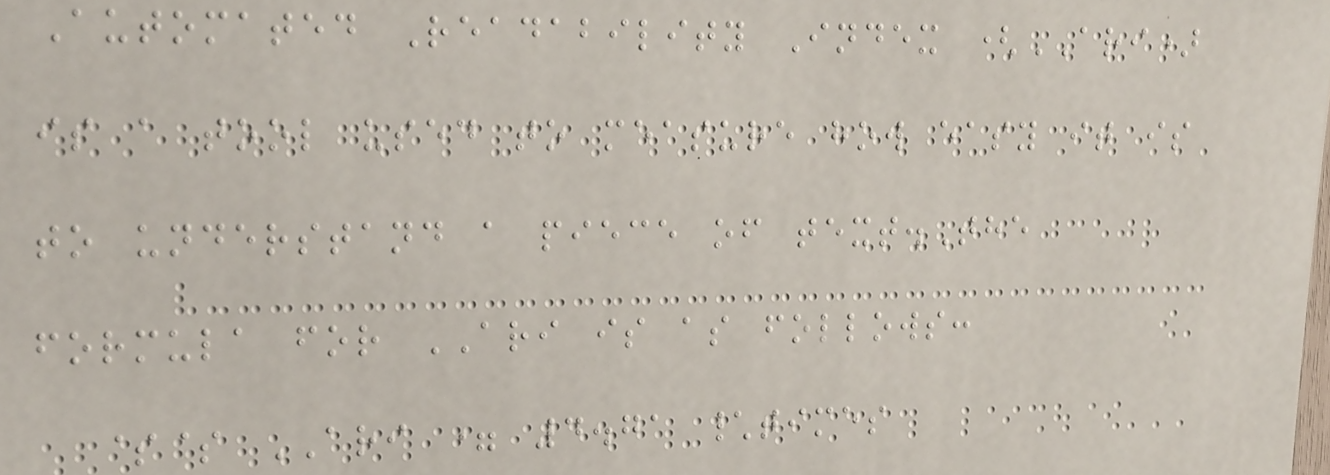Automated Readability Index (ARI)
is a tool used to measure how easy it is
to understand a piece of text.The
formula for ARI is as follows:
$$ ARI = 4.71 \times
